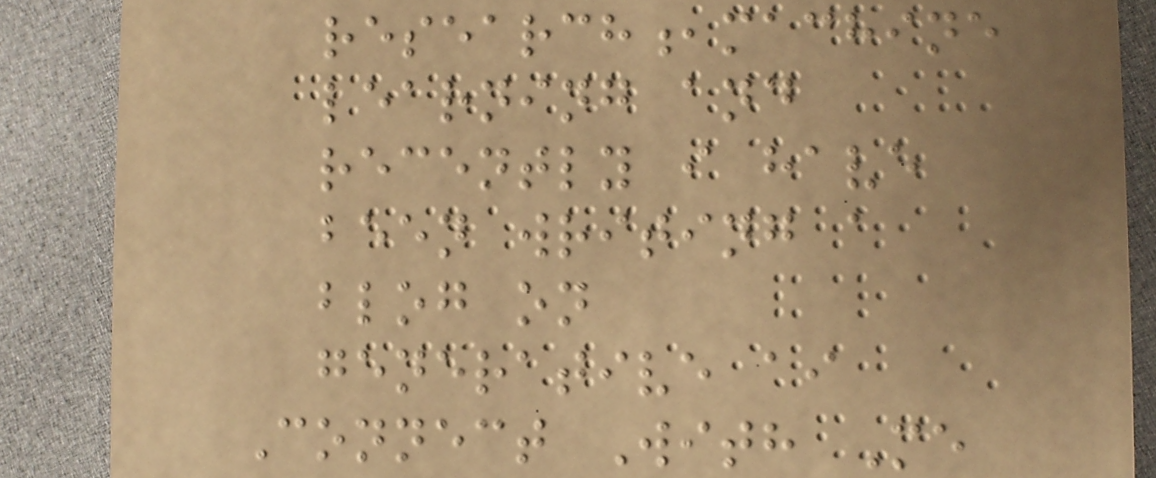research,machine
learning and
recently i have
been writing a
blog on
generative ai
Connect With Me
